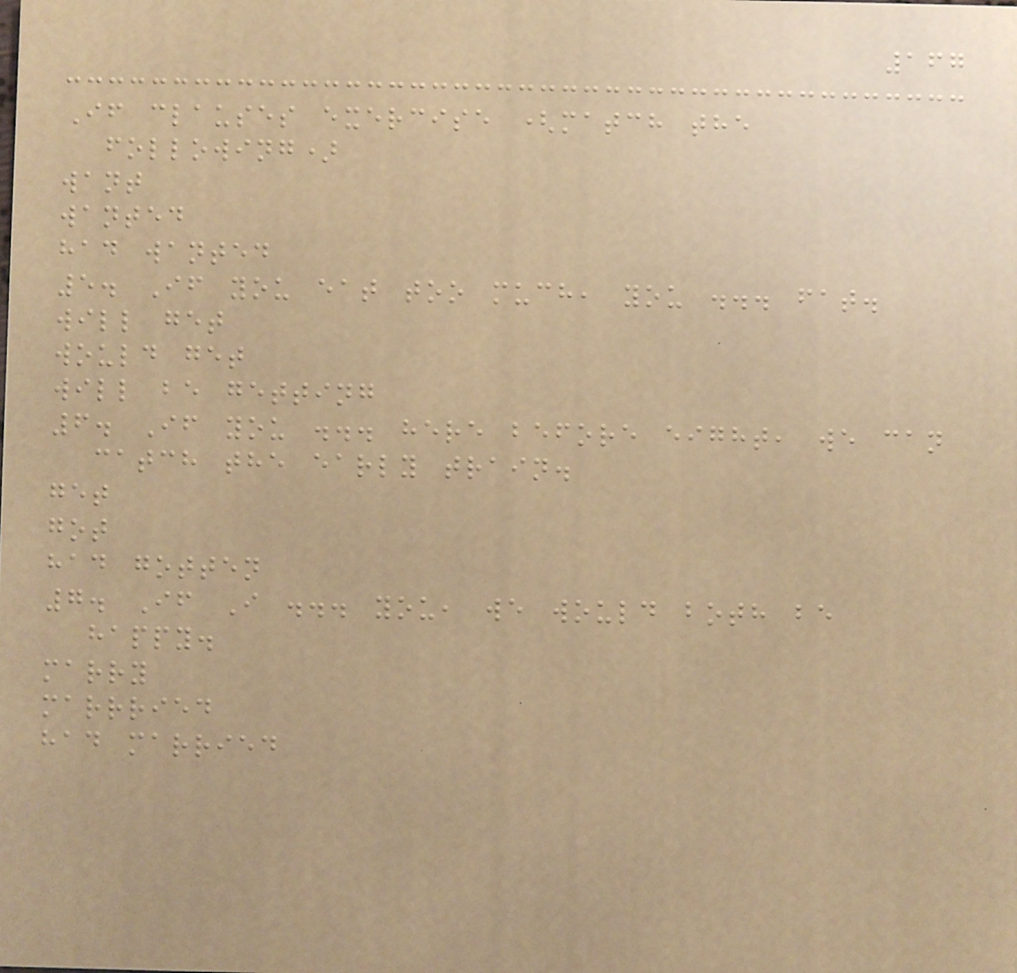167
If clauses exercise (match the
following)
want
wanted
had wanted
5. If you eat too much, you ... fat.
will get
would get
will be getting
6. If you ... here before eight, we can
catch the early train.
get
got
had gotten
7. If I ... you, we would both be
happy.
marry
marrried
had married
